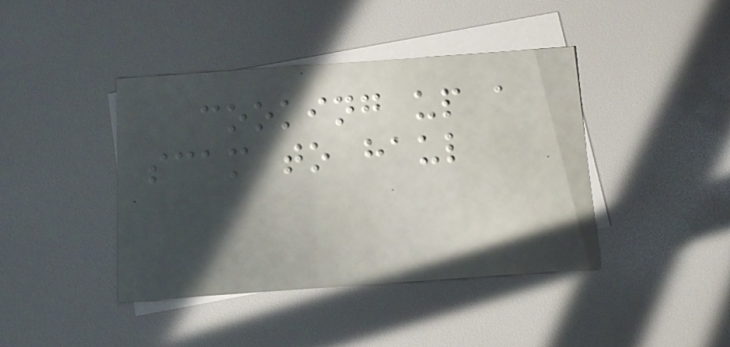cooking up a
scam to haul
